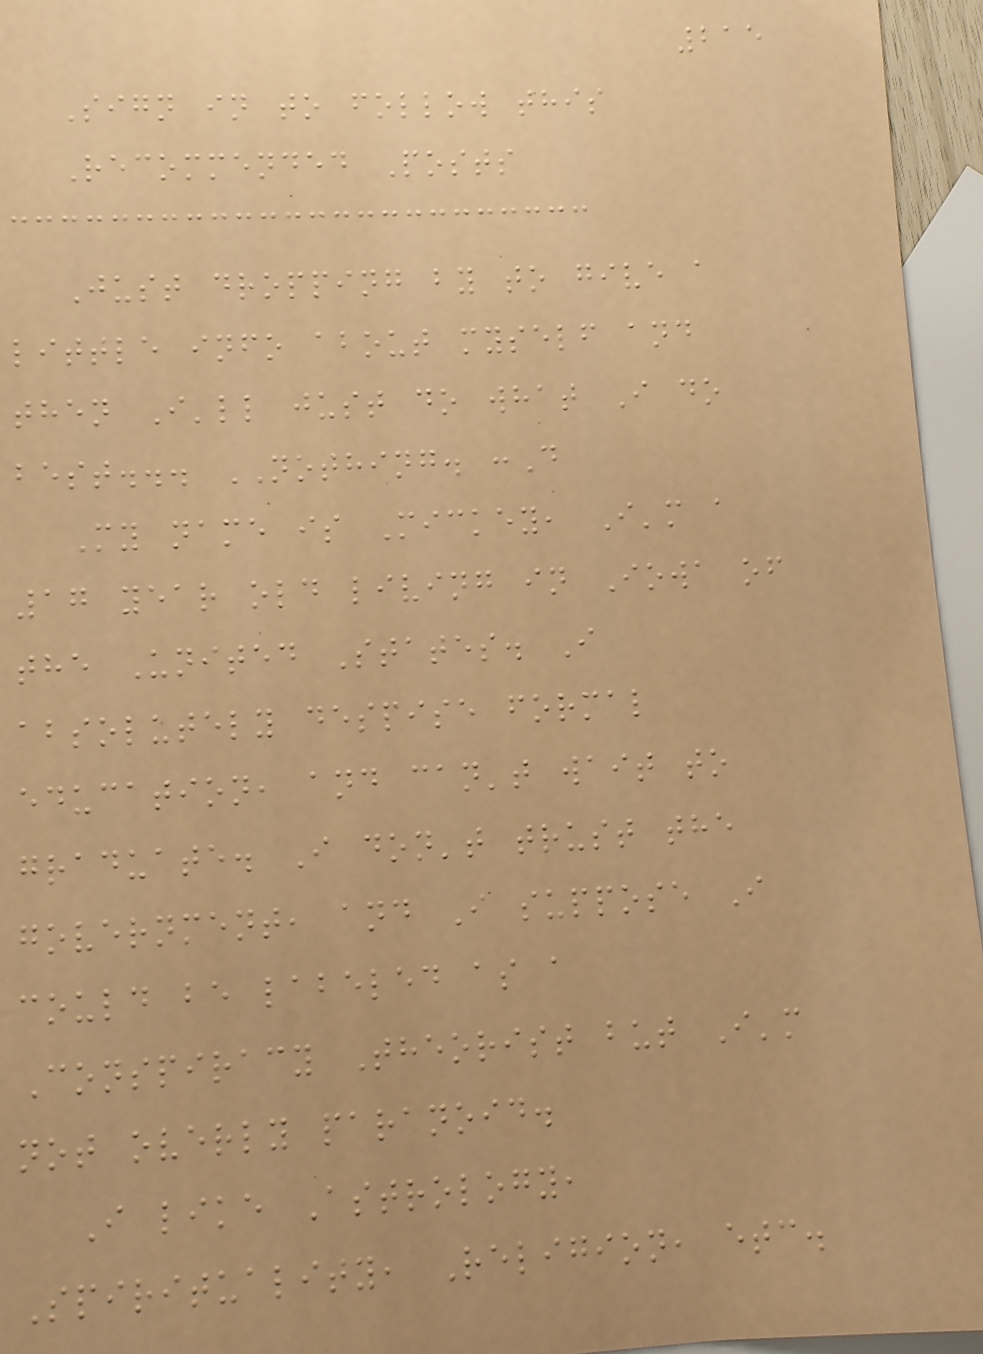215
Sign in to follow this
Recommended Posts
Just dropping by to give a
little info about myself and
then I'll just do what I do
best... NOTHING. :D
My name is Mickey, I'm a
17 year old living in Iowa of
the United States. I
absolutely despise formal
education, and can't wait to
graduate. I don't trust the
government, and I suppose I
could be labeled as a
Conspiracy Theorist but I'm
not overly paranoid.
I like Astrology,
Spirituality, Religion, etc.
